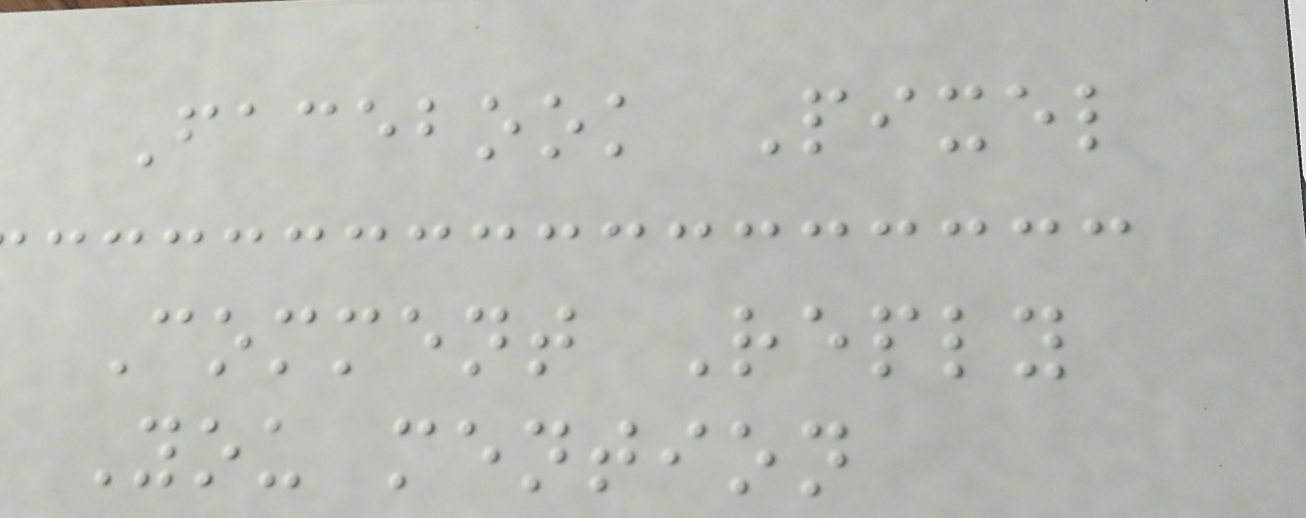Facebook Pixel
Comment Reply
You mention
